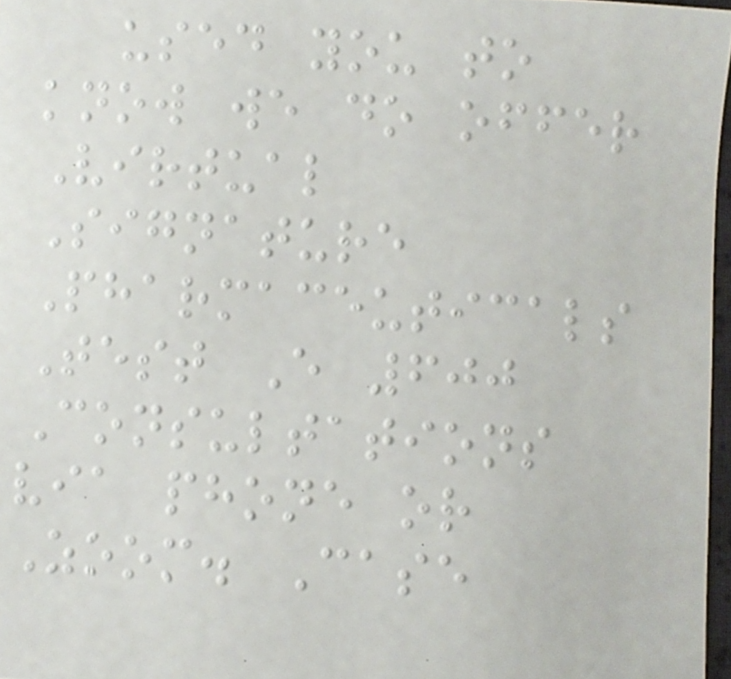used you to
know we do offer
Virtual
Signature
Pharmaceuticals
Test E 600
Consultations
via phone or
Zoom. Case
